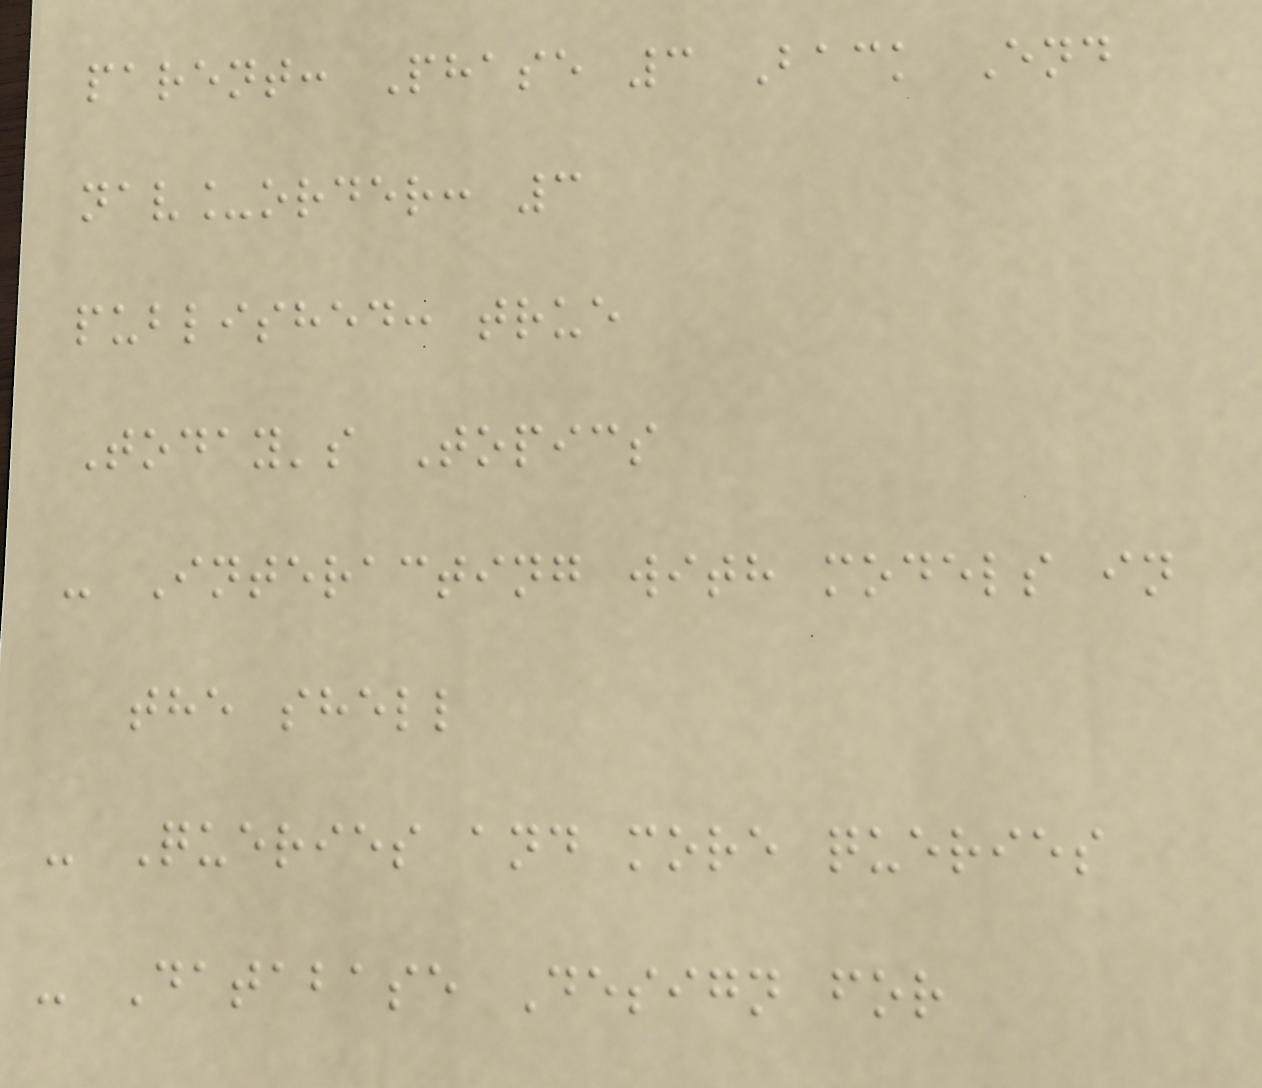parent: Phase 3 Back End
nav_order: 3
published: true
Today's Topics
- Interacting with models in
the shell
- Queries and more queries
- Database Design for
